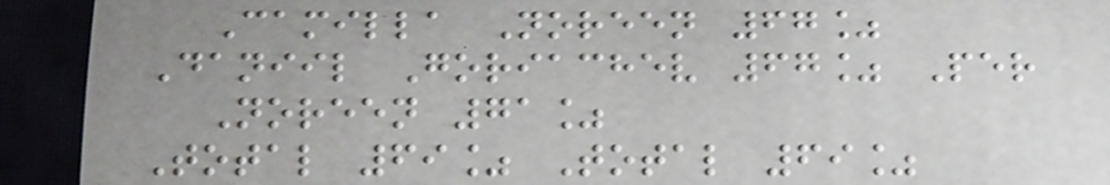Camilla Noreen 67%
Daniil Goriachev 67% Per
Noreen 71%
Total 69% Total 69%
